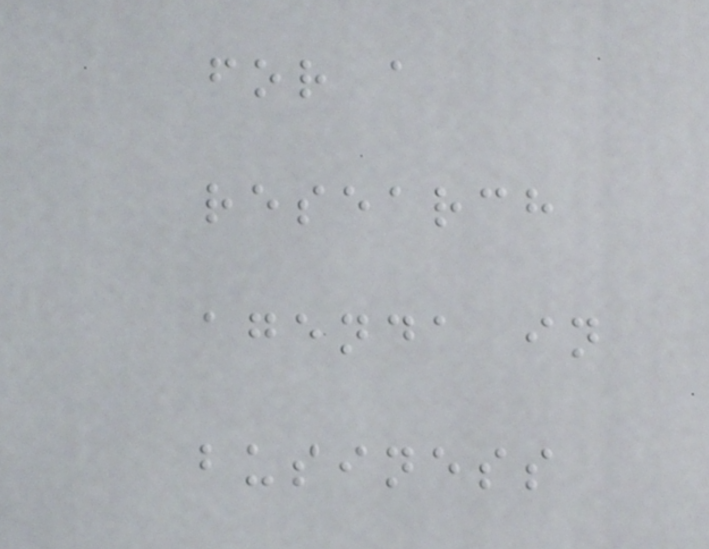for a
research
agenda in
business
